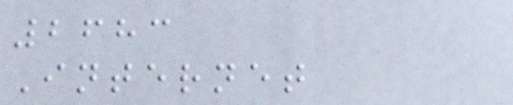2683
Internet
